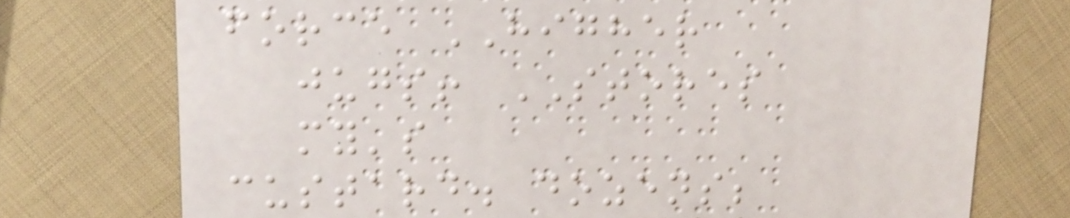force HIGHER
jugs! STORES
my's
custard. dozens;
